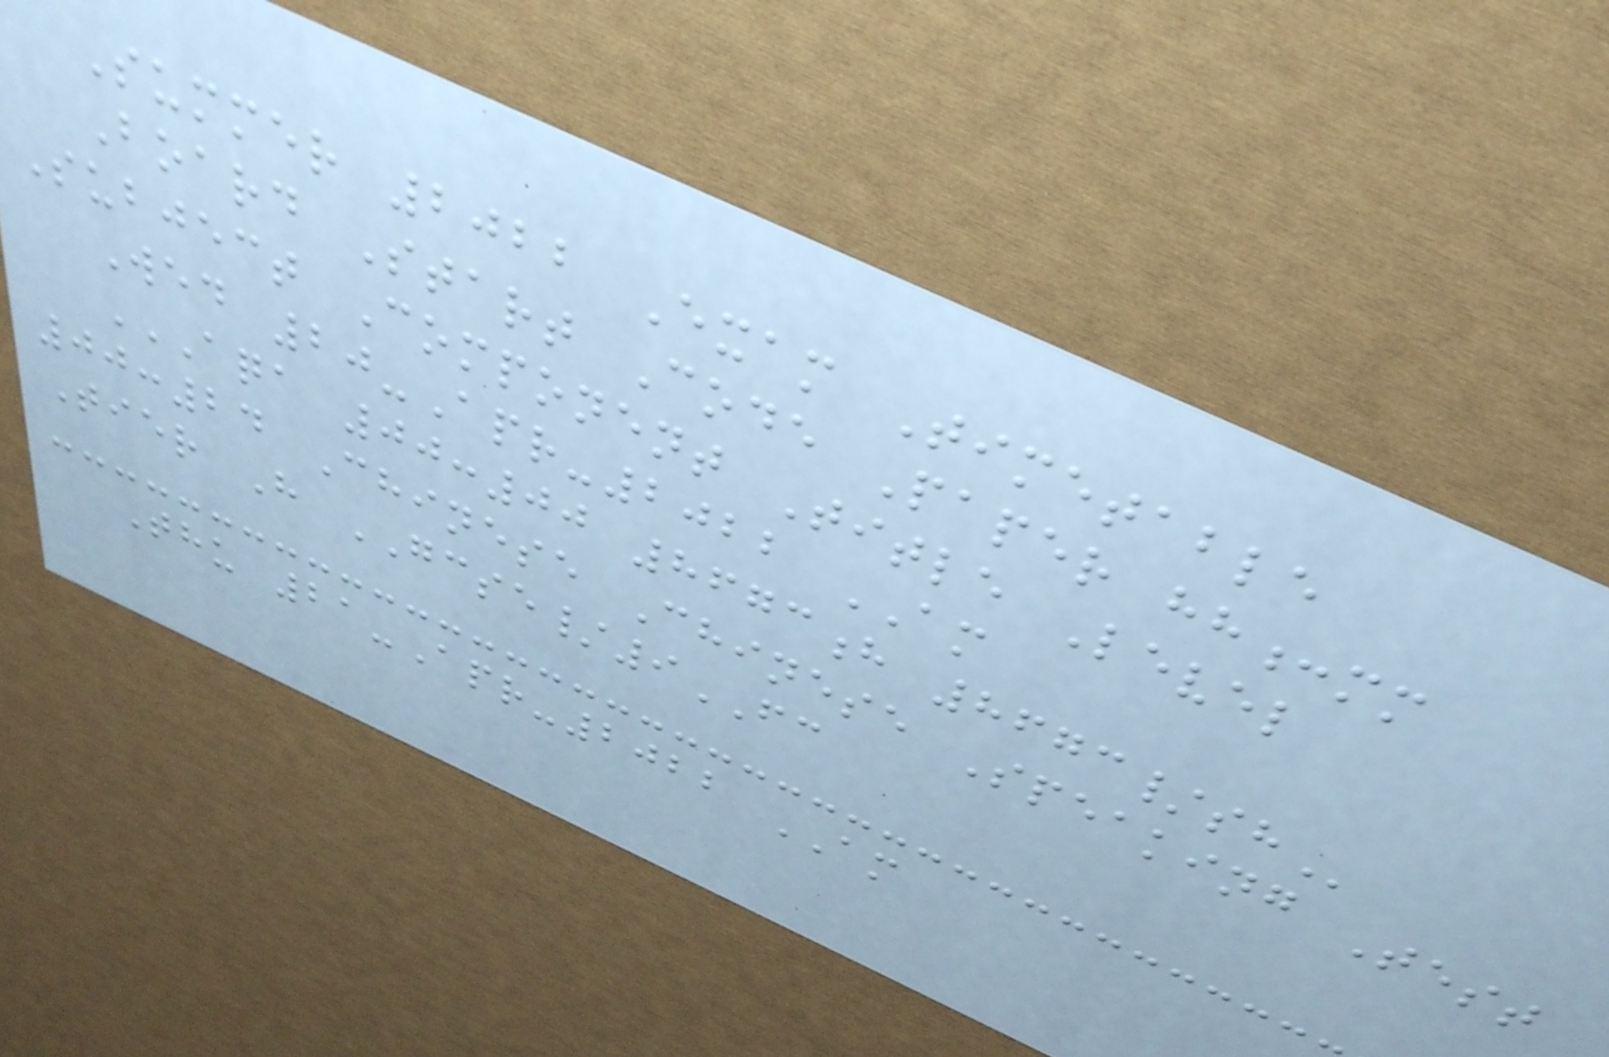Summer 2022 Exam Timetable
Board Start Code Paper hh:mm
Subject Component Title Level
Wed 20-Apr-2022 AM
AQA 00:00 8673H 8673/SH
00:24 Chinese Chinese Speaking Test
Tier H GCSE/9FC
Thu 21-Apr-2022 AM
